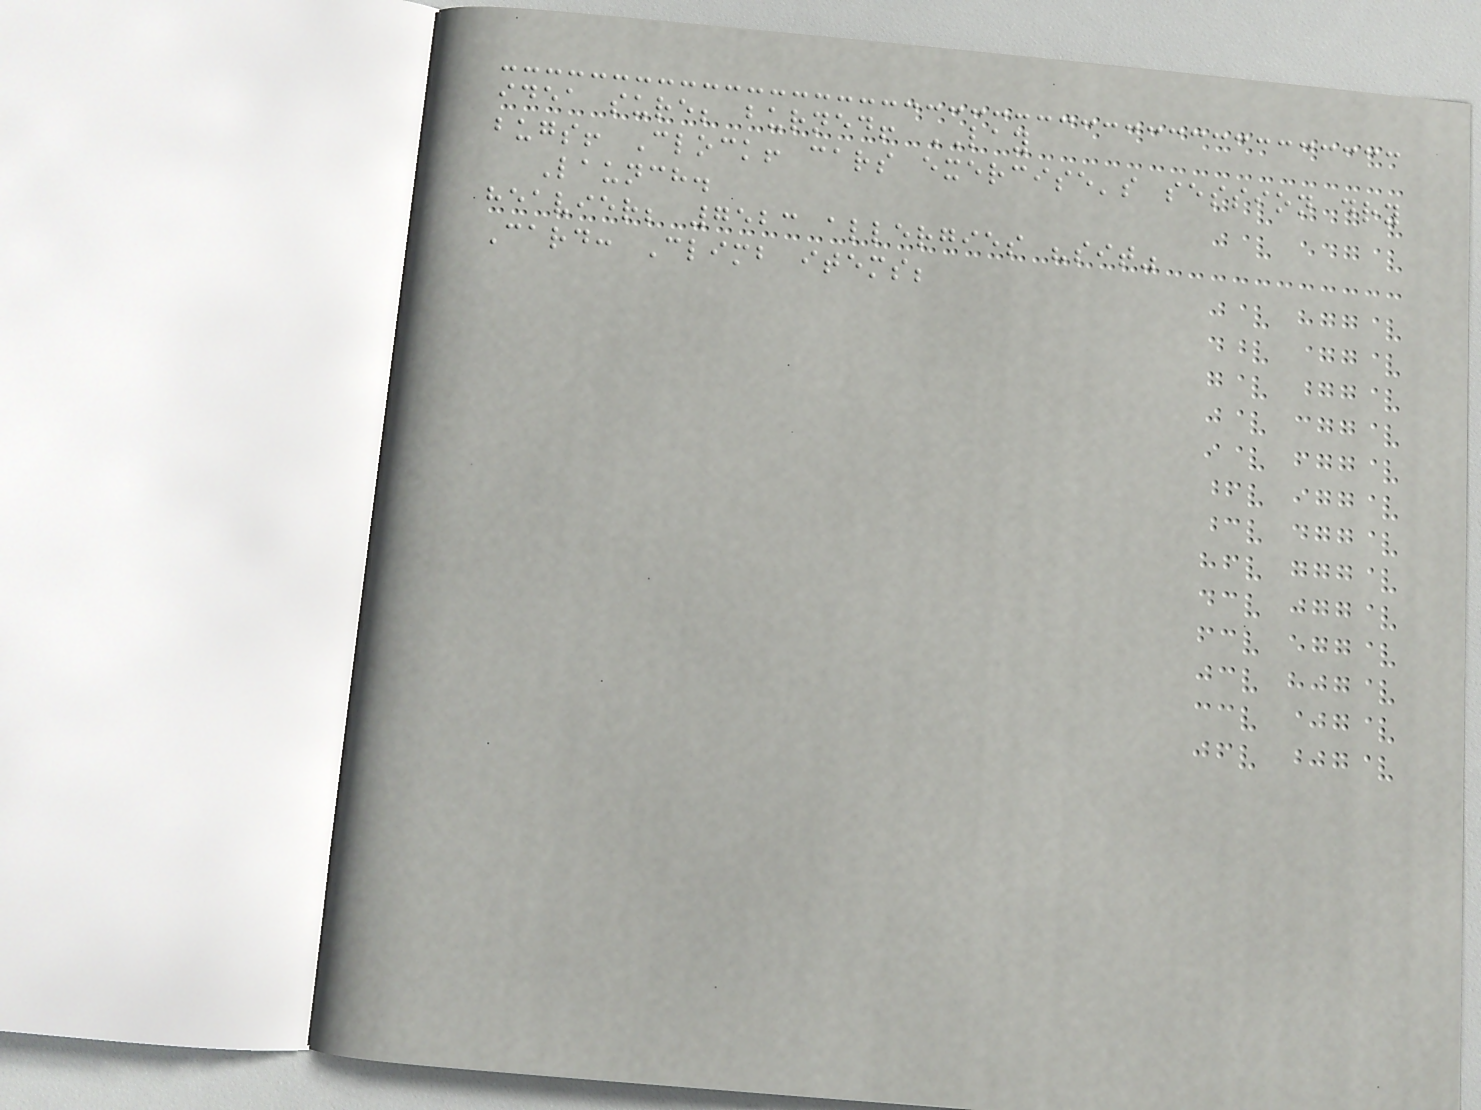idea sure; burned! LAY
bugs! Clock! cars exercise's session dry
Launch.
heavier; 7523 allergies "sit"
Card: Climb items;
